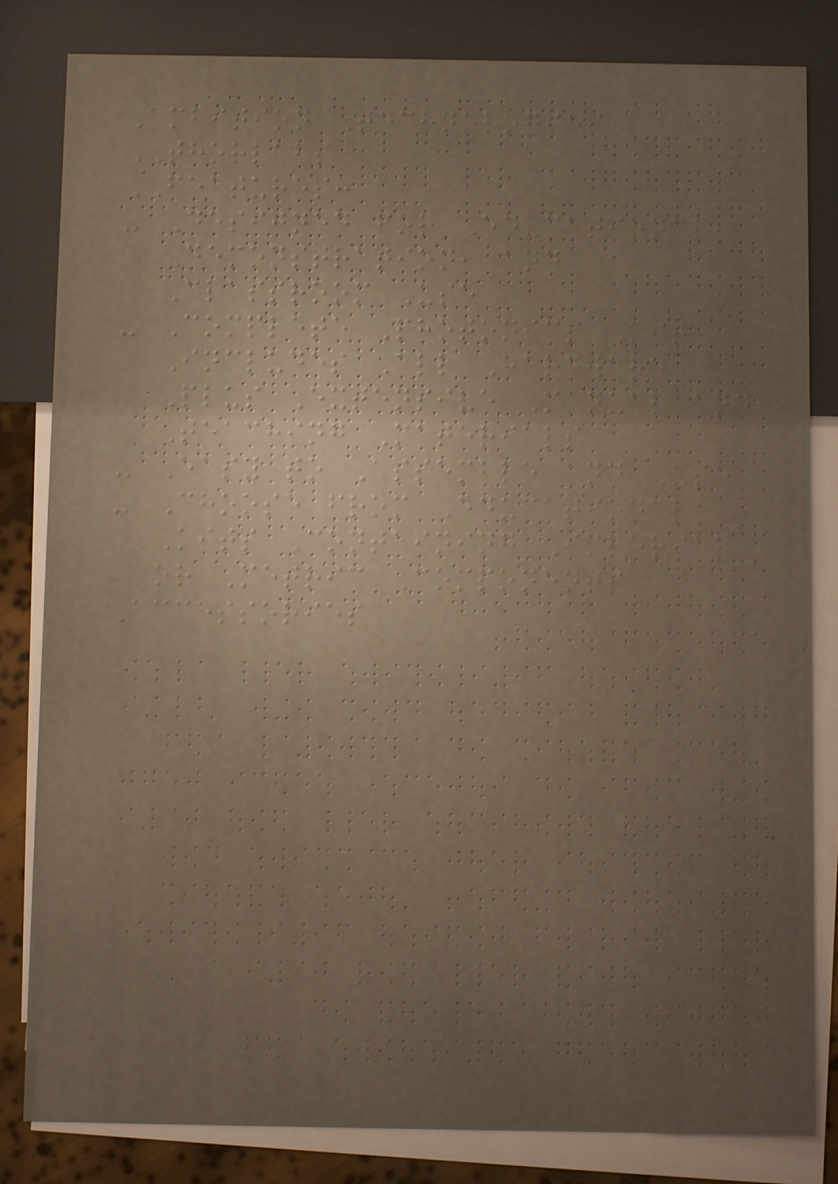Ambition Technologies
THORLABS
FEATURES:
- Designed for Educational,
Demonstration, and
Classroom Use
- Complete Photonics Kit
Includes All Hardware
Plus Extensive Manual and
Teaching Materials
- Easy to Assemble and Use
- Choose from Educational
Kits Containing Imperial
or Metric Components
Accessories
